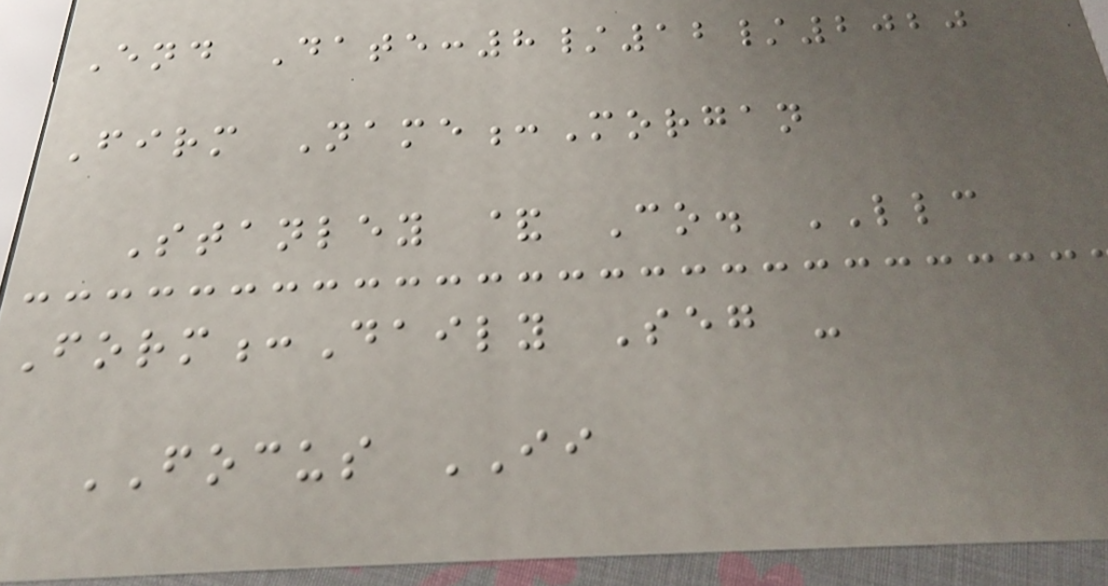End Date:8/12/2020
Firm Name:Morgan
Stanley & Co. LLC
Form:Daily Seg -
FOCUS II
